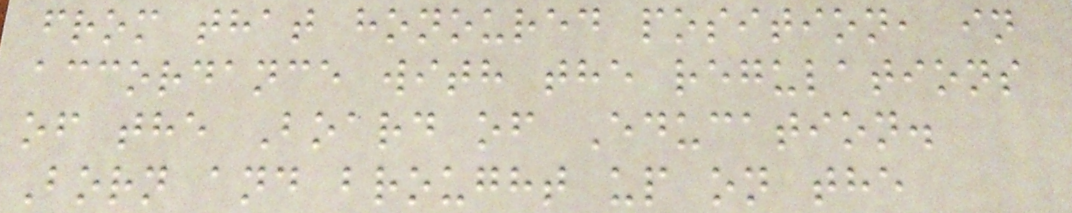from that honoured position, in
accordance with the regulations
of the Board of Education.
Born and brought up on the
